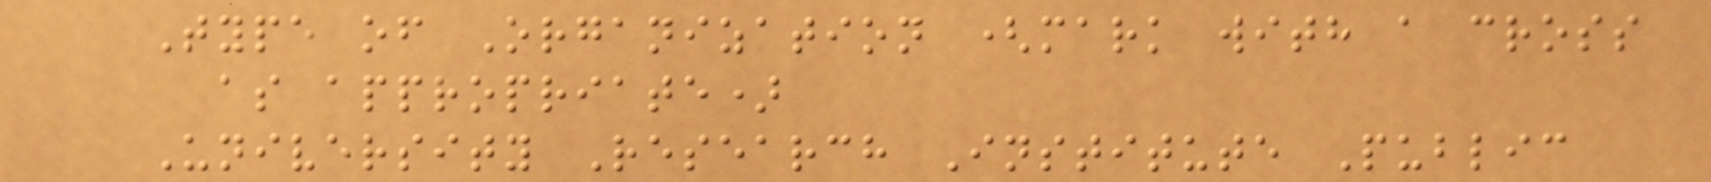Type of Organization (mark with a cross
as appropriate)
University Research Institute Public
